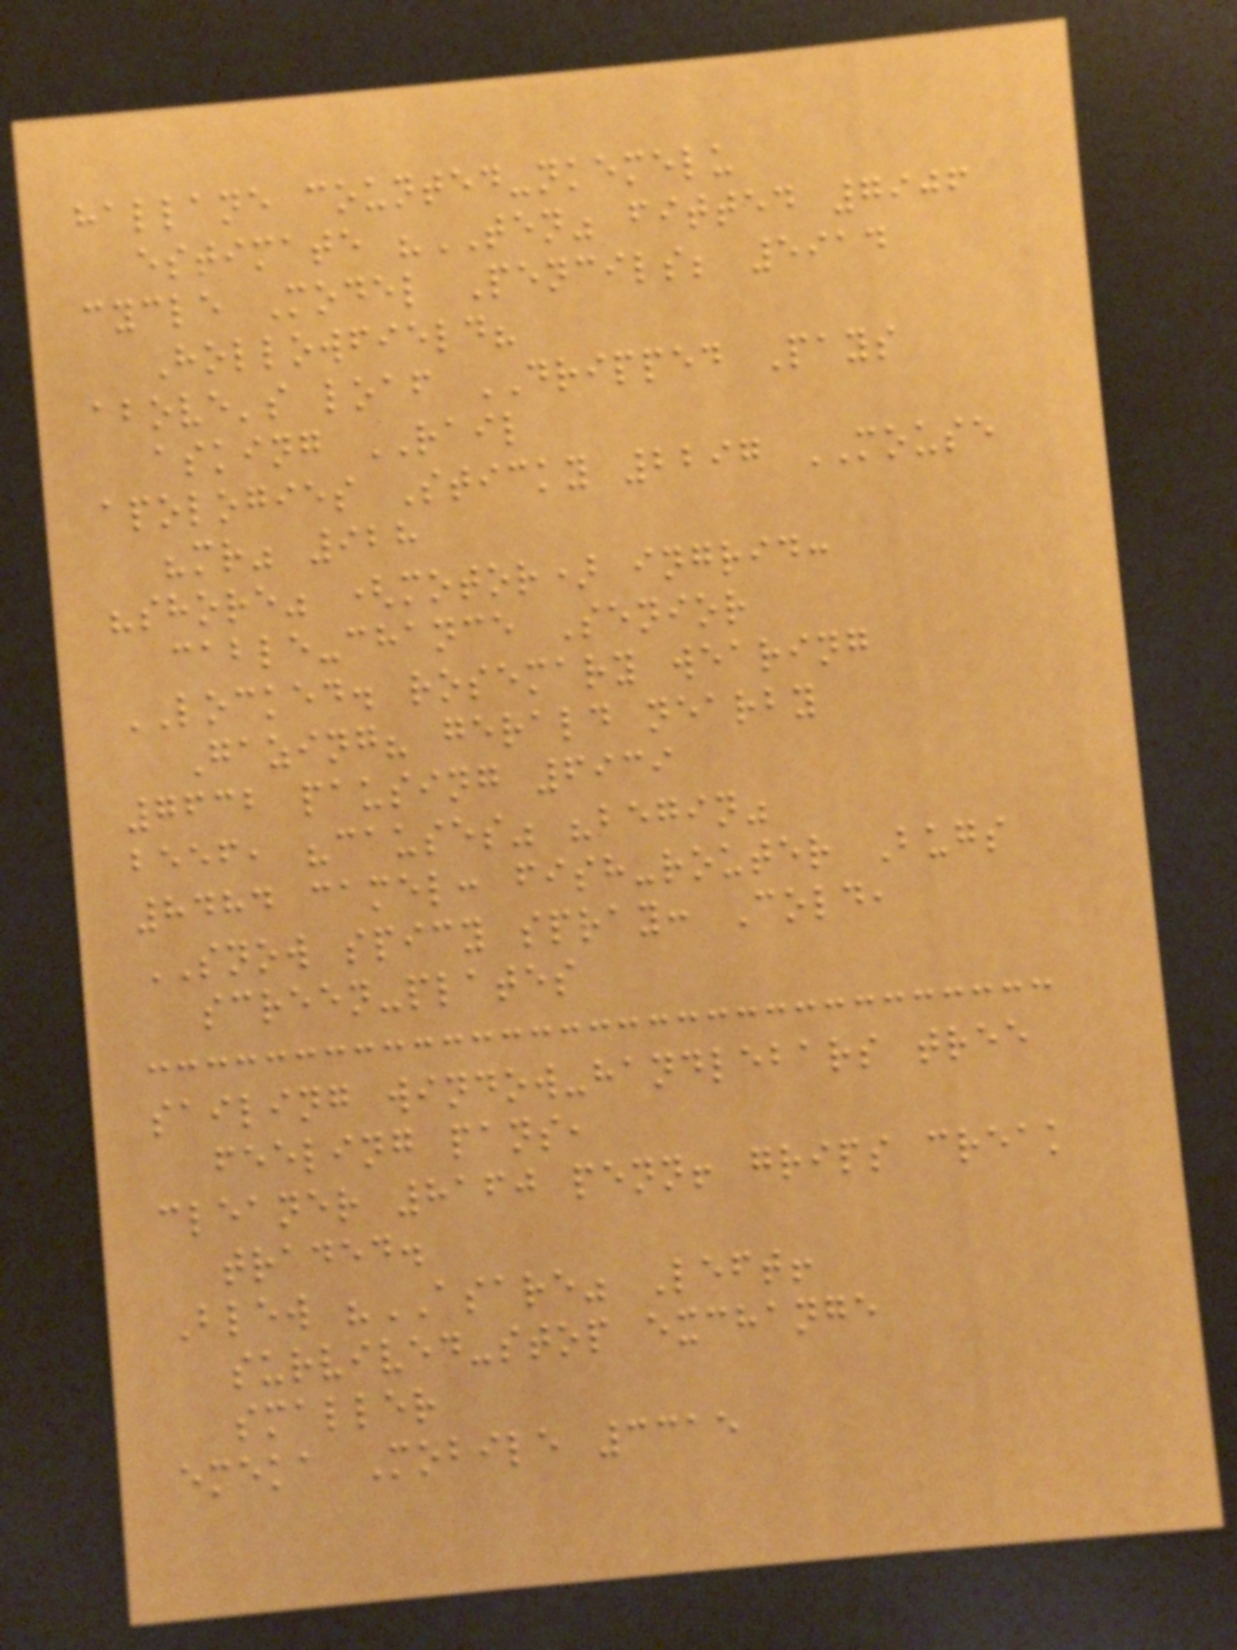hallane counted-nkemelu
estimate "TEN" fitted 7906
cycle Model Pencils; 5914
Hollowfield?
above's loaf DRIPPED Pays
asking RAIL
apologies Sticky 2297 MOUSE
"mr" 928
"shore" (motor) ingrid:
cable-chance Senior
LOCKED. rosemary wearing
Gazing? gerald nearby
7632 pausing 6939
beef, "causes" "begin"
8484 camel: fish-router Bugs
SNOW spicy spray: Cold,
screen-plates
sailing window-handlebars tree
feeling pans,
cleaner 8160 penn! grips creak
traded.
Blew "ASARE" Left!
survived-stop exchange
smaller
emeka Mobile 3315
